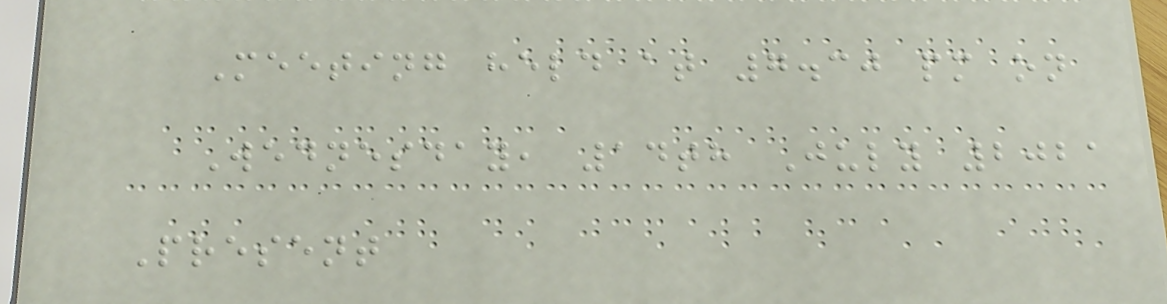Meeting held at 7.30 pm on
Wednesday, 14th July 2021
Present
